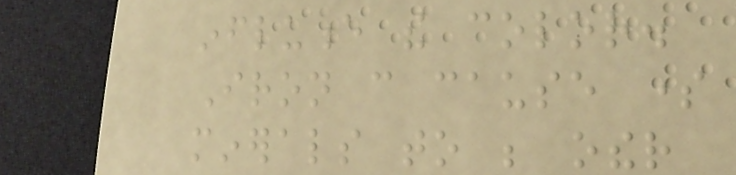influence the color.
Iron can cause some
minerals to be other
